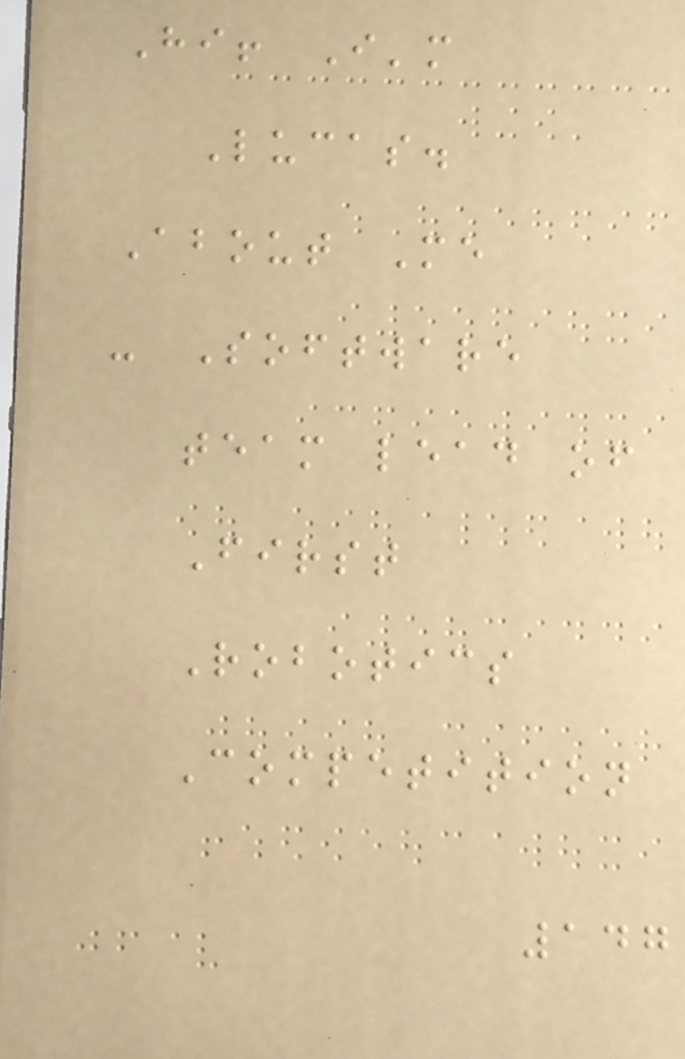Hi! I'm
Lucas.
About Me
- Software
team lead of
First
Robotics
Competition
147
